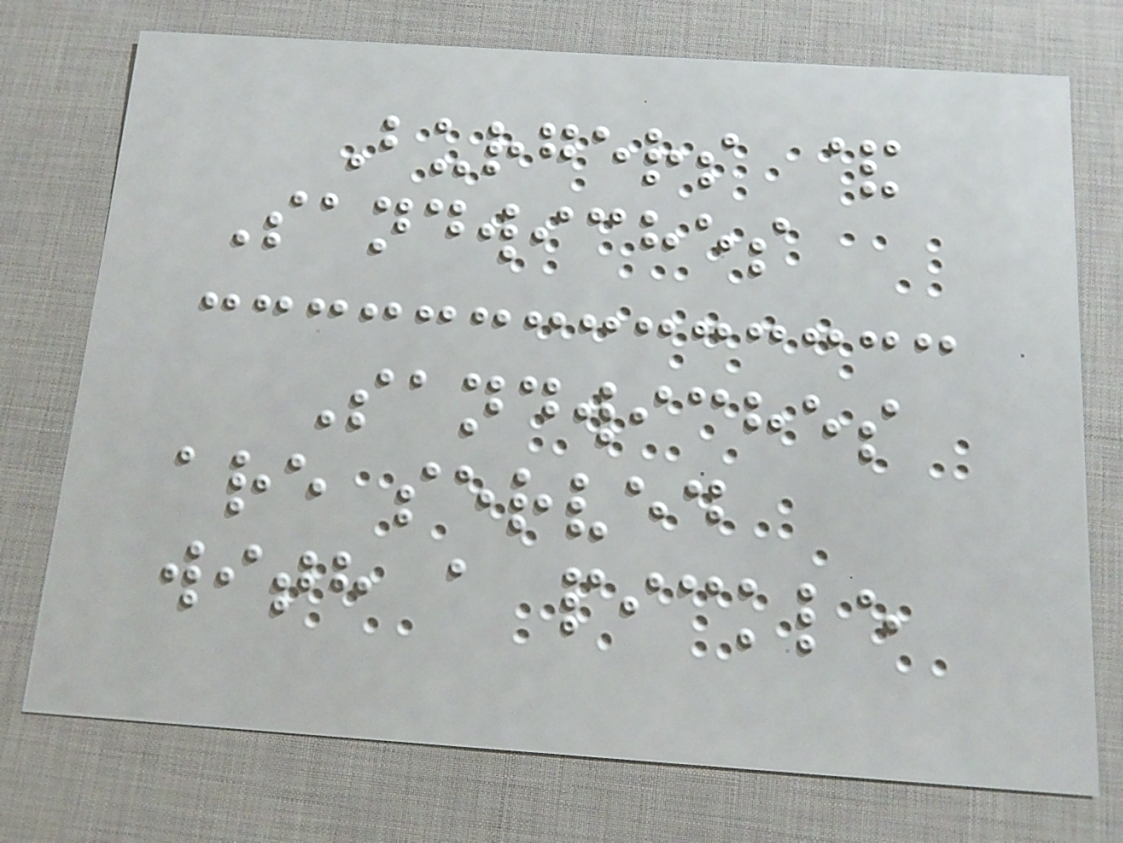Burgers &
Sandwiches
Sandwiches
are served
with a pickle
